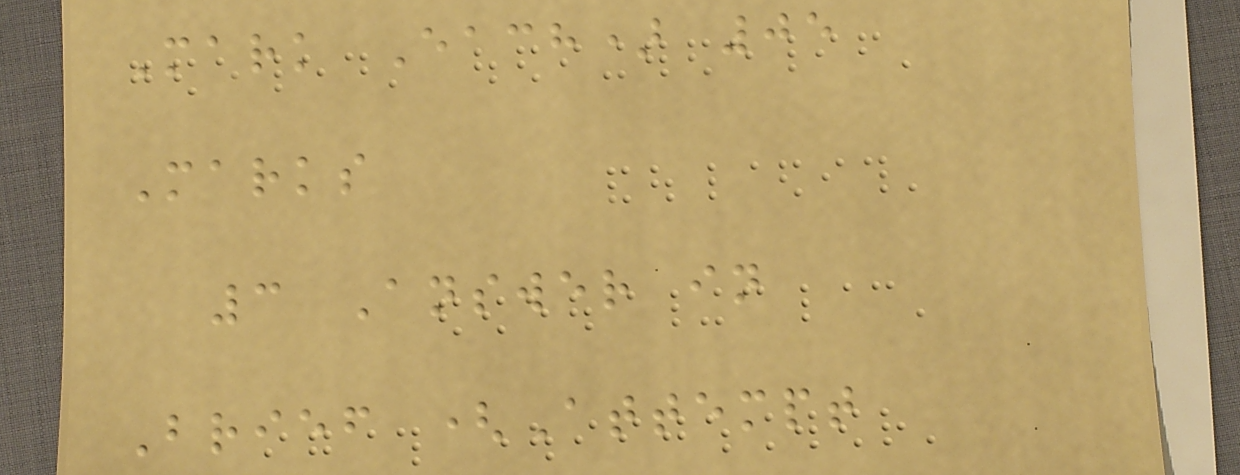Mark Each) 05
Marks
3 Answer in
Brief (Attempt
